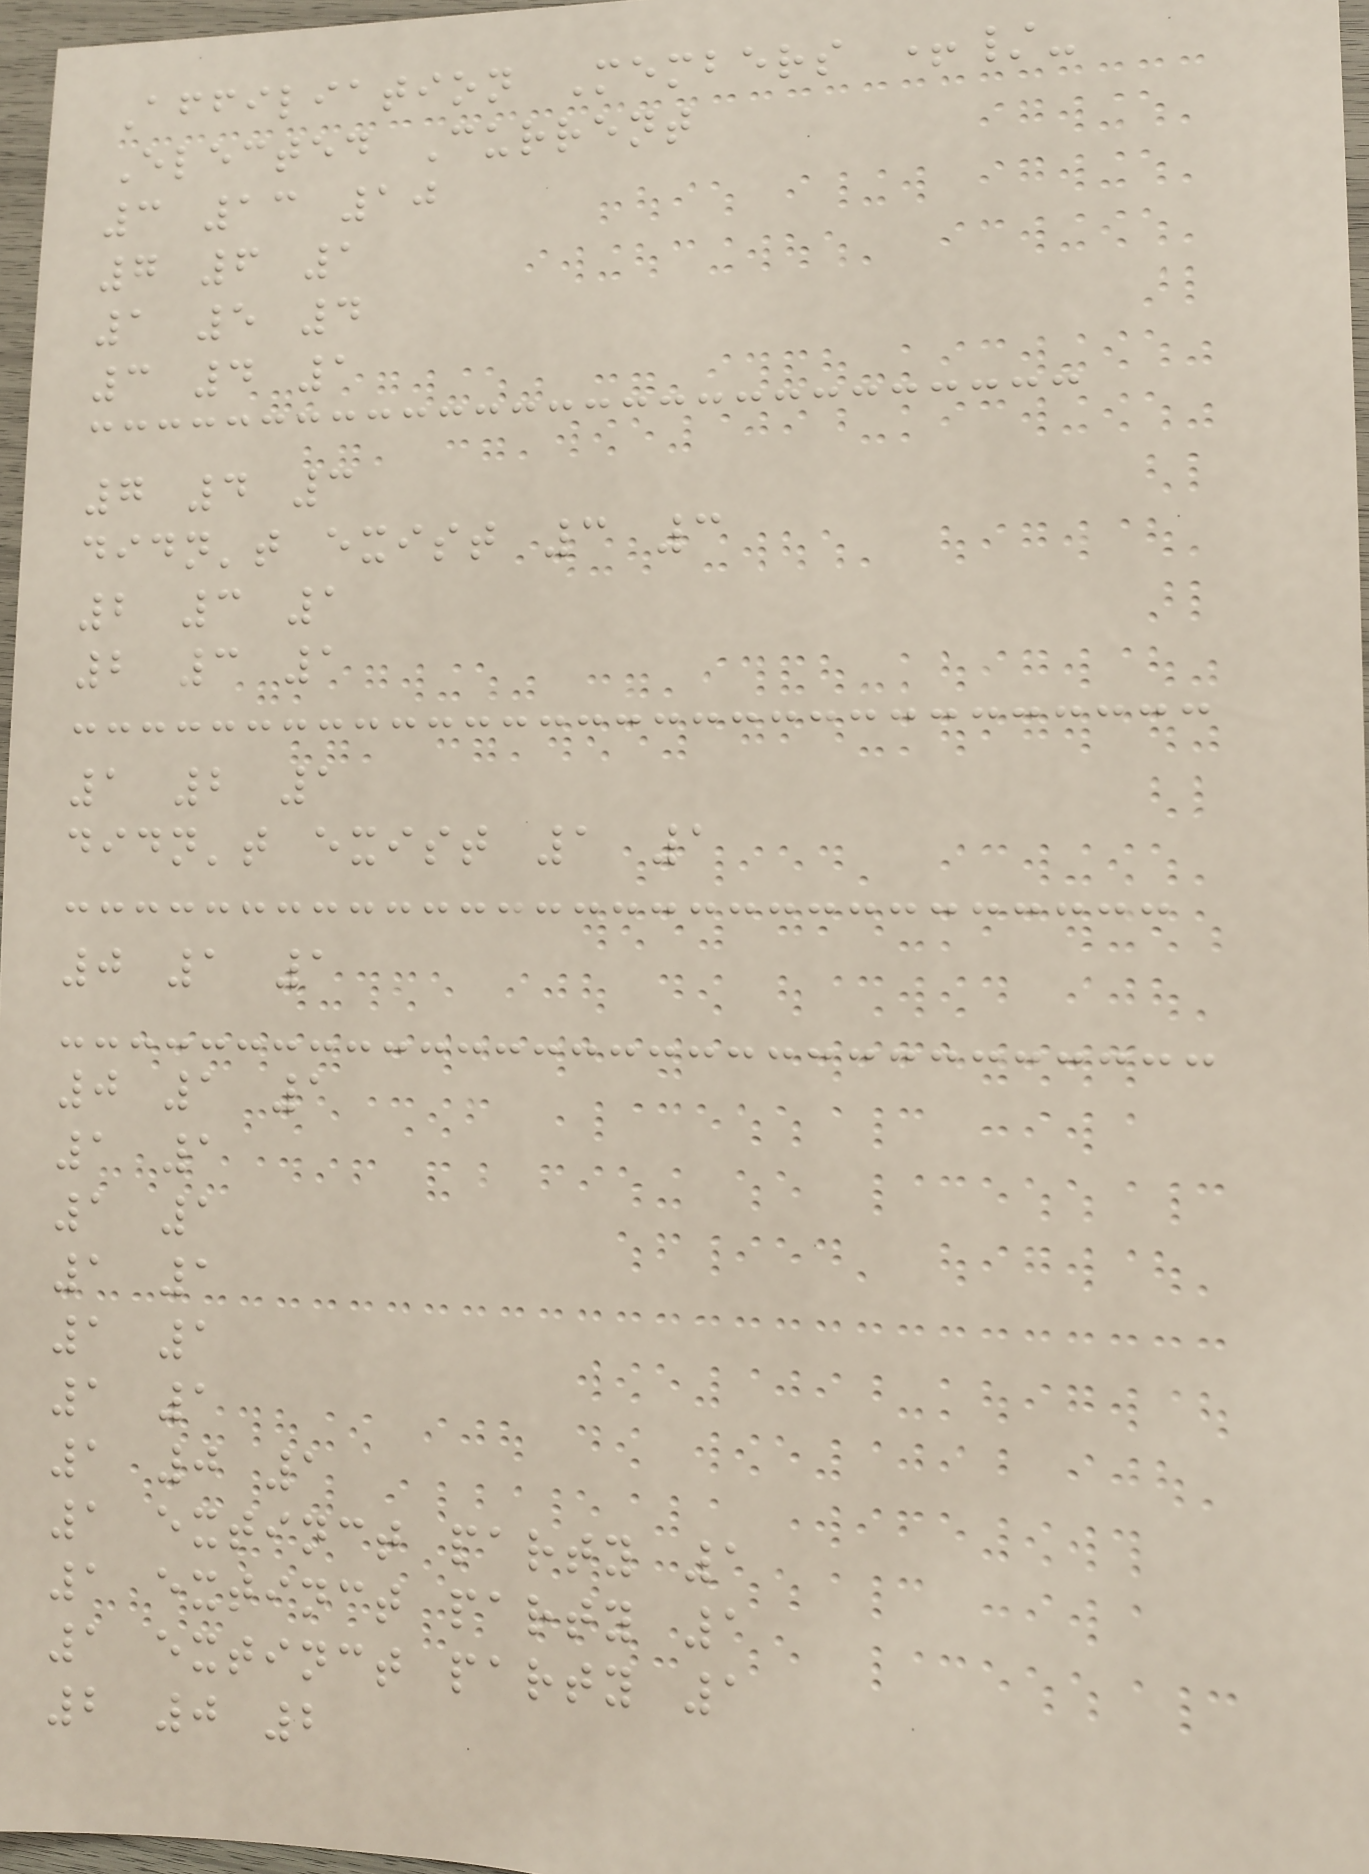Affiliation Members +/-
Elected Current
3 13 10
7 6 1
1 5 4
3 4 1
7 4 3
didn't exist 3 3
2 3 1
2 3 1
1 2 1
didn't exist 1 1
0 1 1
0 1 1
1 1
1 1
1 1
1 1
1 1
1 0 1
1 extinct party 1
1 extinct party 1
1 extinct party 1
2 0 2
